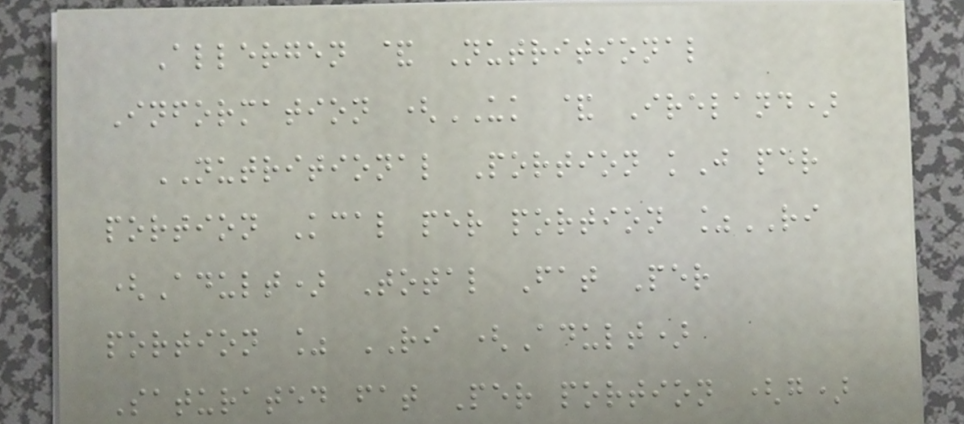Allergen & Nutritional
Information (UK & Ireland)
NUTRITIONAL Portion kJ per
portion Kcal per portion %RI
(Adult) Total Fat Per
portion % RI (Adult)
Saturated fat Per portion (g)
